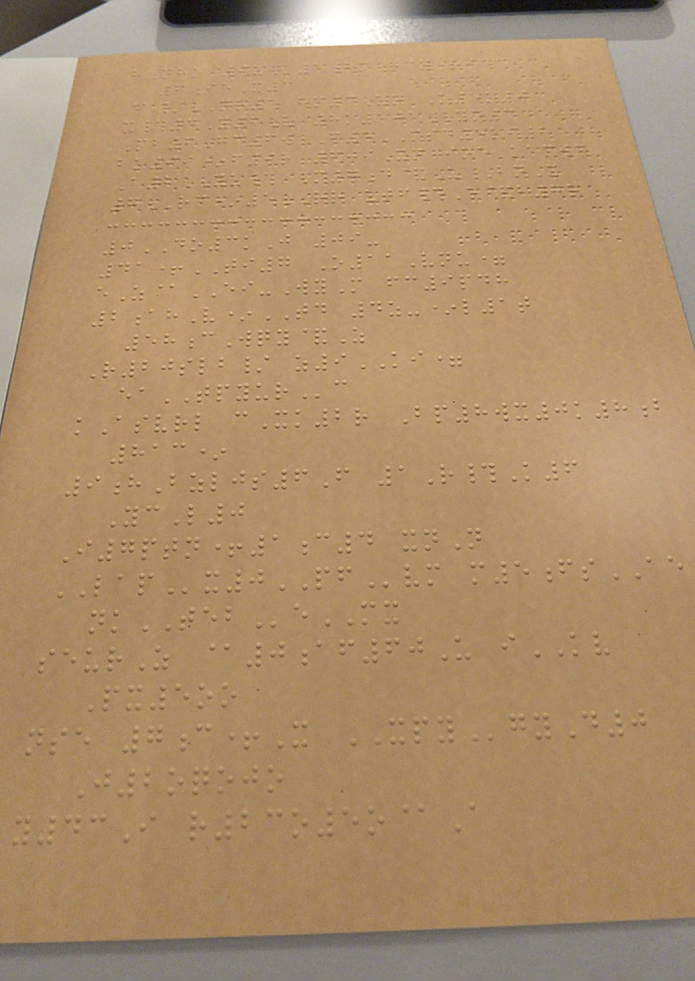hNhk 9uK1bm qcy+j
6ieX3
@/NR1 hm3Uo K5k0
x#3Y6V 8k101YN3
Pb6Gc6w F5MSD5ki2
bk99*f9r 609Xn ioe kamwc
A2YU# M7d&U BnX
7RC*5RR utf#E&b7r
0DO3kJ 09-
41+TI7 O11Vnu=
eZ@EI-WyM fc9pdh
2ahV*TD 4z-*l1t
58cWqy&Z
R20slb/ z9KI=
eaTPYURc
kAsvrl cXk2r Bp8wx0k8b
813*
9hBzljs6F 1R#K6
YcL0
I7ptn+1c4 xnN
LAPx0PFvm m5fsAE
nkTEBeMX
seurZ @0af60U iKV
Px5oo
nse 7c+X XPYgyD0
J2oqojo
y43I r23o5o@A
